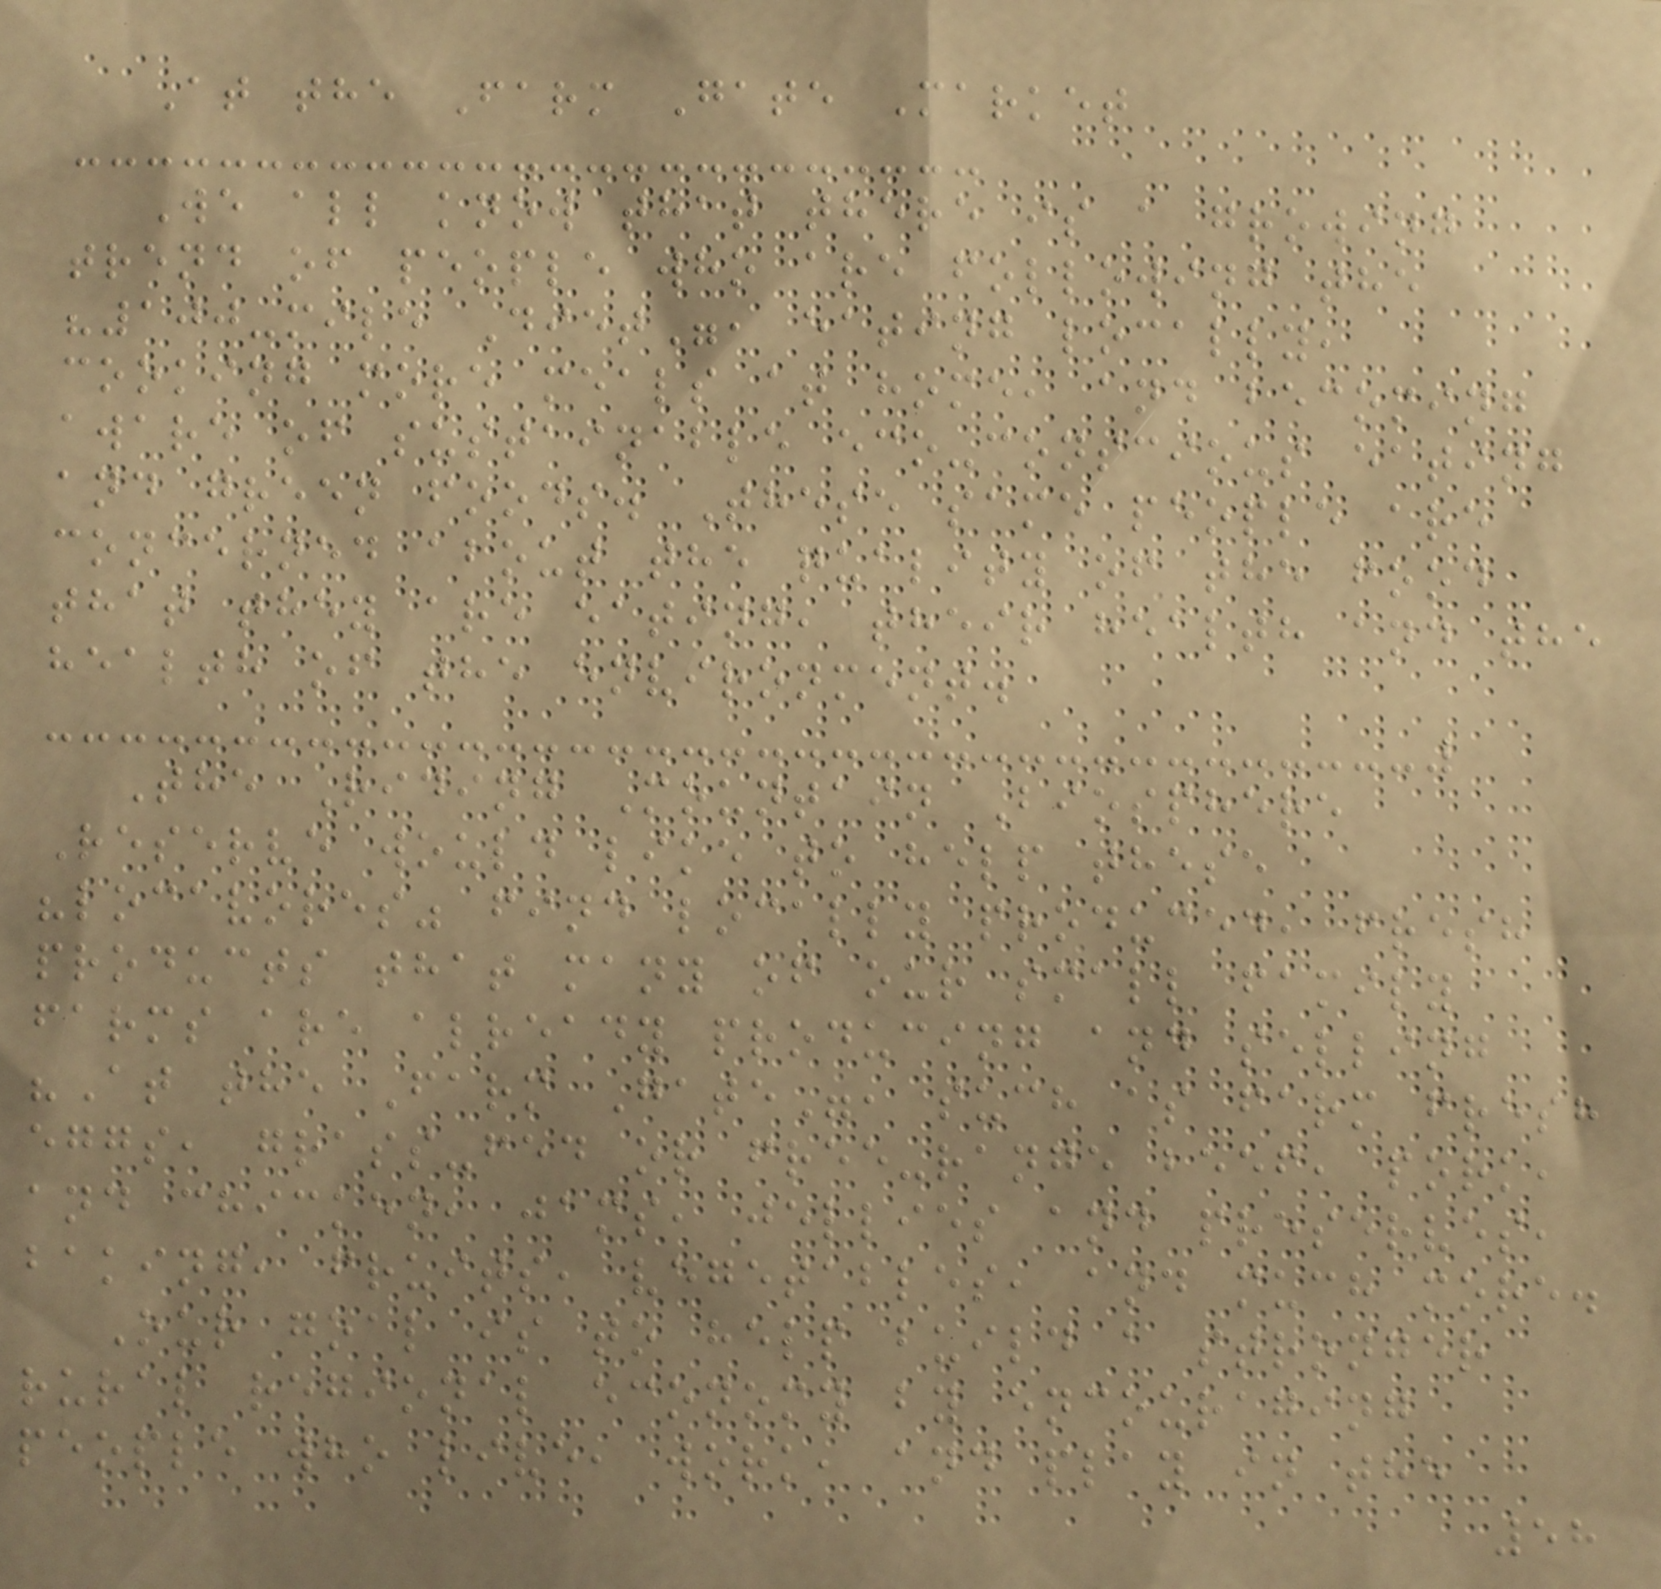At the Farm Gate Market
We all know that there is a growing
trend of people who are following the
"100-mile Diet", eating locally,
cooking more meals at home, and becoming
aware of sustainable eco-conscious eating
and green foods. These same people are
concerned about the quality of the food
that they are eating, their health and the
health of the environment.
The Riding Mountain Biosphere
Reserve would like to help these
"locavores" find locally produced, fresh
products that many of our small family
farms are already producing and selling
"At the Farm Gate", such as farm fresh
eggs, grass-fed or free-range beef, pork,
and chicken, jams, jellies and preserves,
baking, fruits, vegetables, and much more.
Our goal is to help build a stronger
rural regional economy by encouraging
people who live, work, and play in the
58
